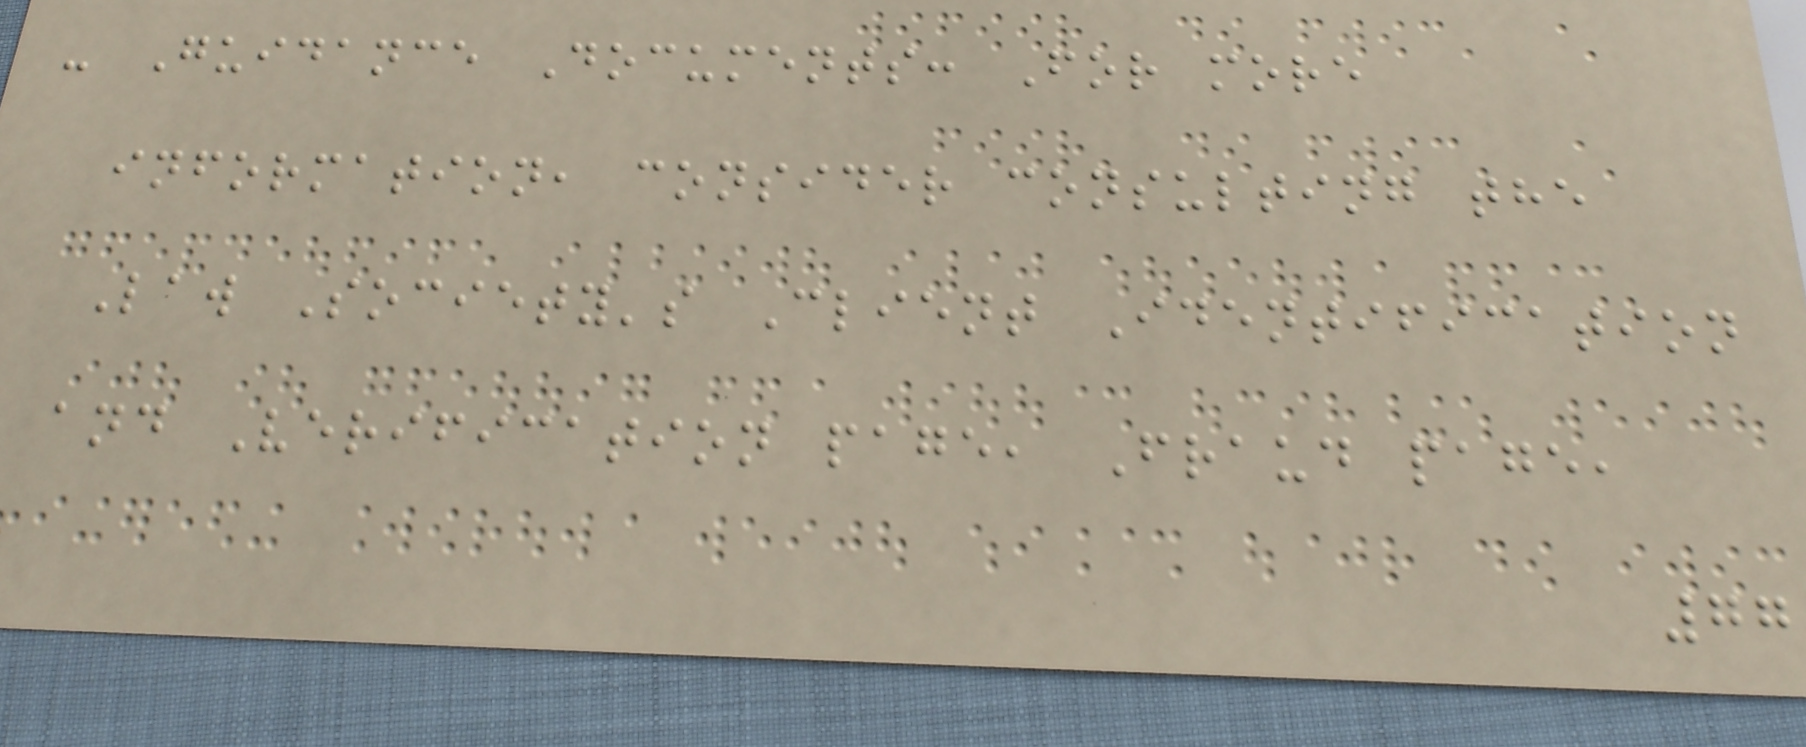- Guidance Documents: For more
information, consider consulting the
Law Society's Client Identification
and Verification page, Fraud page,
77
